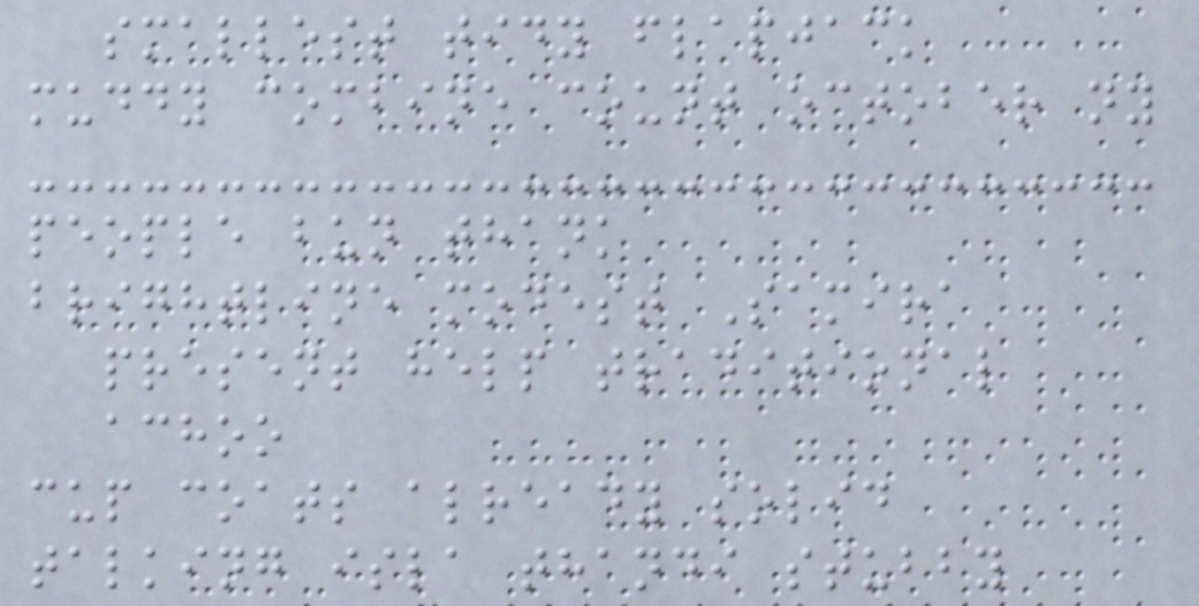smallest tidy flapjack
muddy combine count october ny
people bun thank
brightline modest Samira
present help traditional
achoo
cup coats already solid
talking isla thandi stubby
